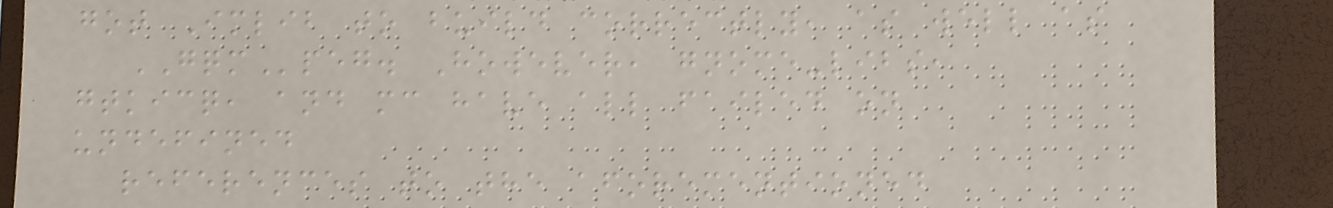got Imlib to build correctly, as well as
GQMpeg. However, gnome-libs,
gtkicq, and mc have all failed on
undefined
references to the aforementioned
